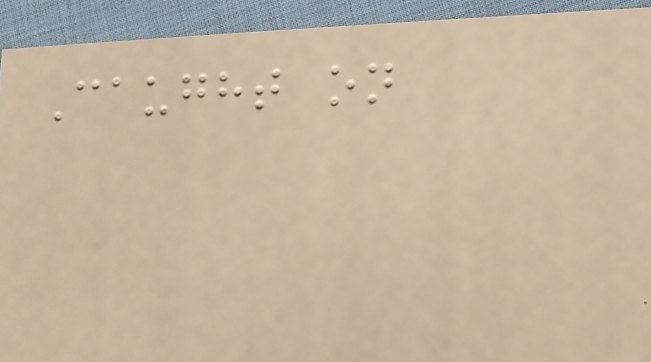Caught on
